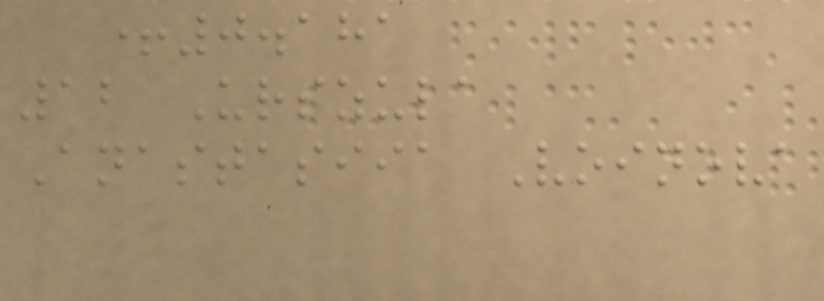+0.181
12 Urszula
Anastasiia Voinova
